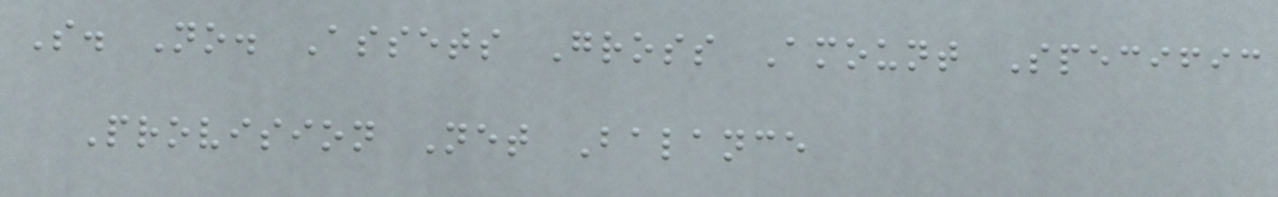S. No. Assets Gross Amount Specific
Provision Net Balance
